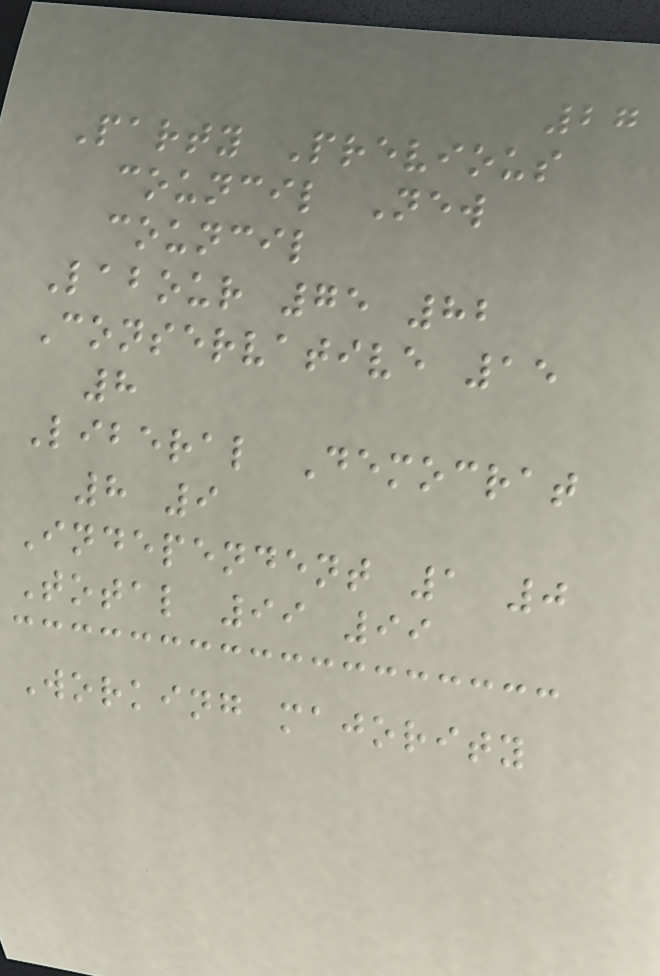27
Party Previous
council New
council
Labour 75 82
Conservative 15
8
Liberal Democrat
8 9
Independent 1 0
Total 99 99
Working majority
